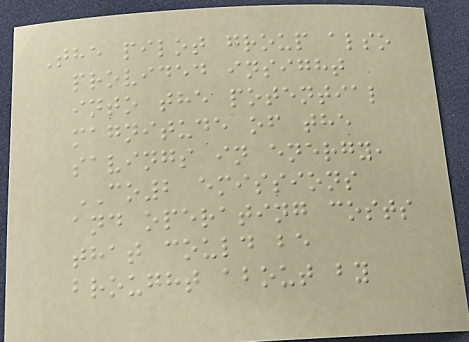The pilot group also
provided insight
into the potential
magnitude of the
savings in energy,
CO2 emissions
and operating costs
that could be
brought about by
